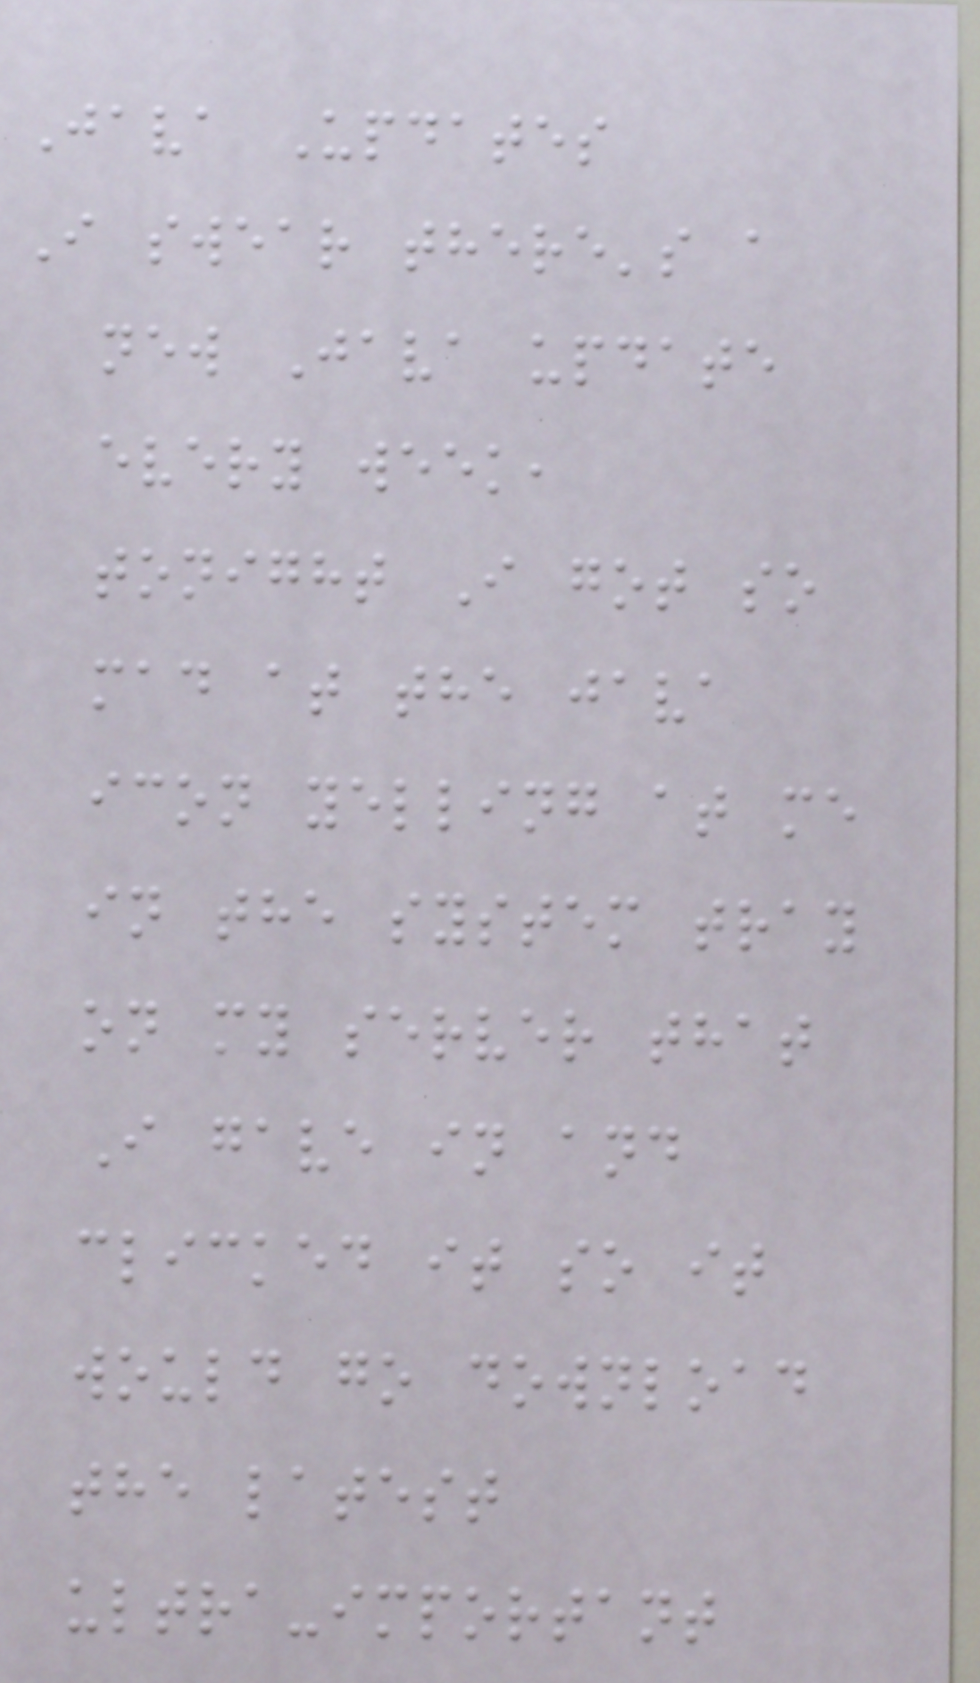Java Updates
I swear there's a
new Java update
every week,
tonight I got so
mad at the java
icon yelling at me
in the system tray
on my server that
I gave in and
clicked it so it
would go download
the latest
ultra-important
